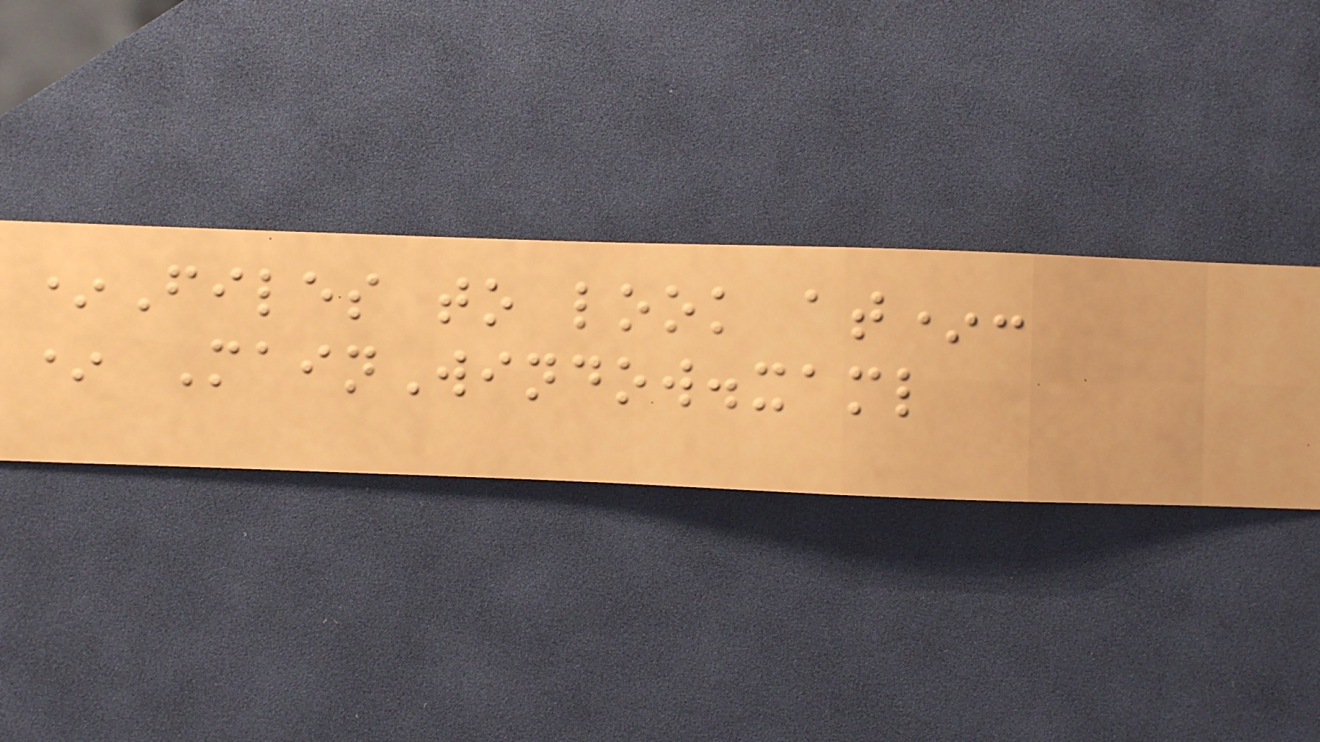*Files to look at*:
* MainWindow.xaml
